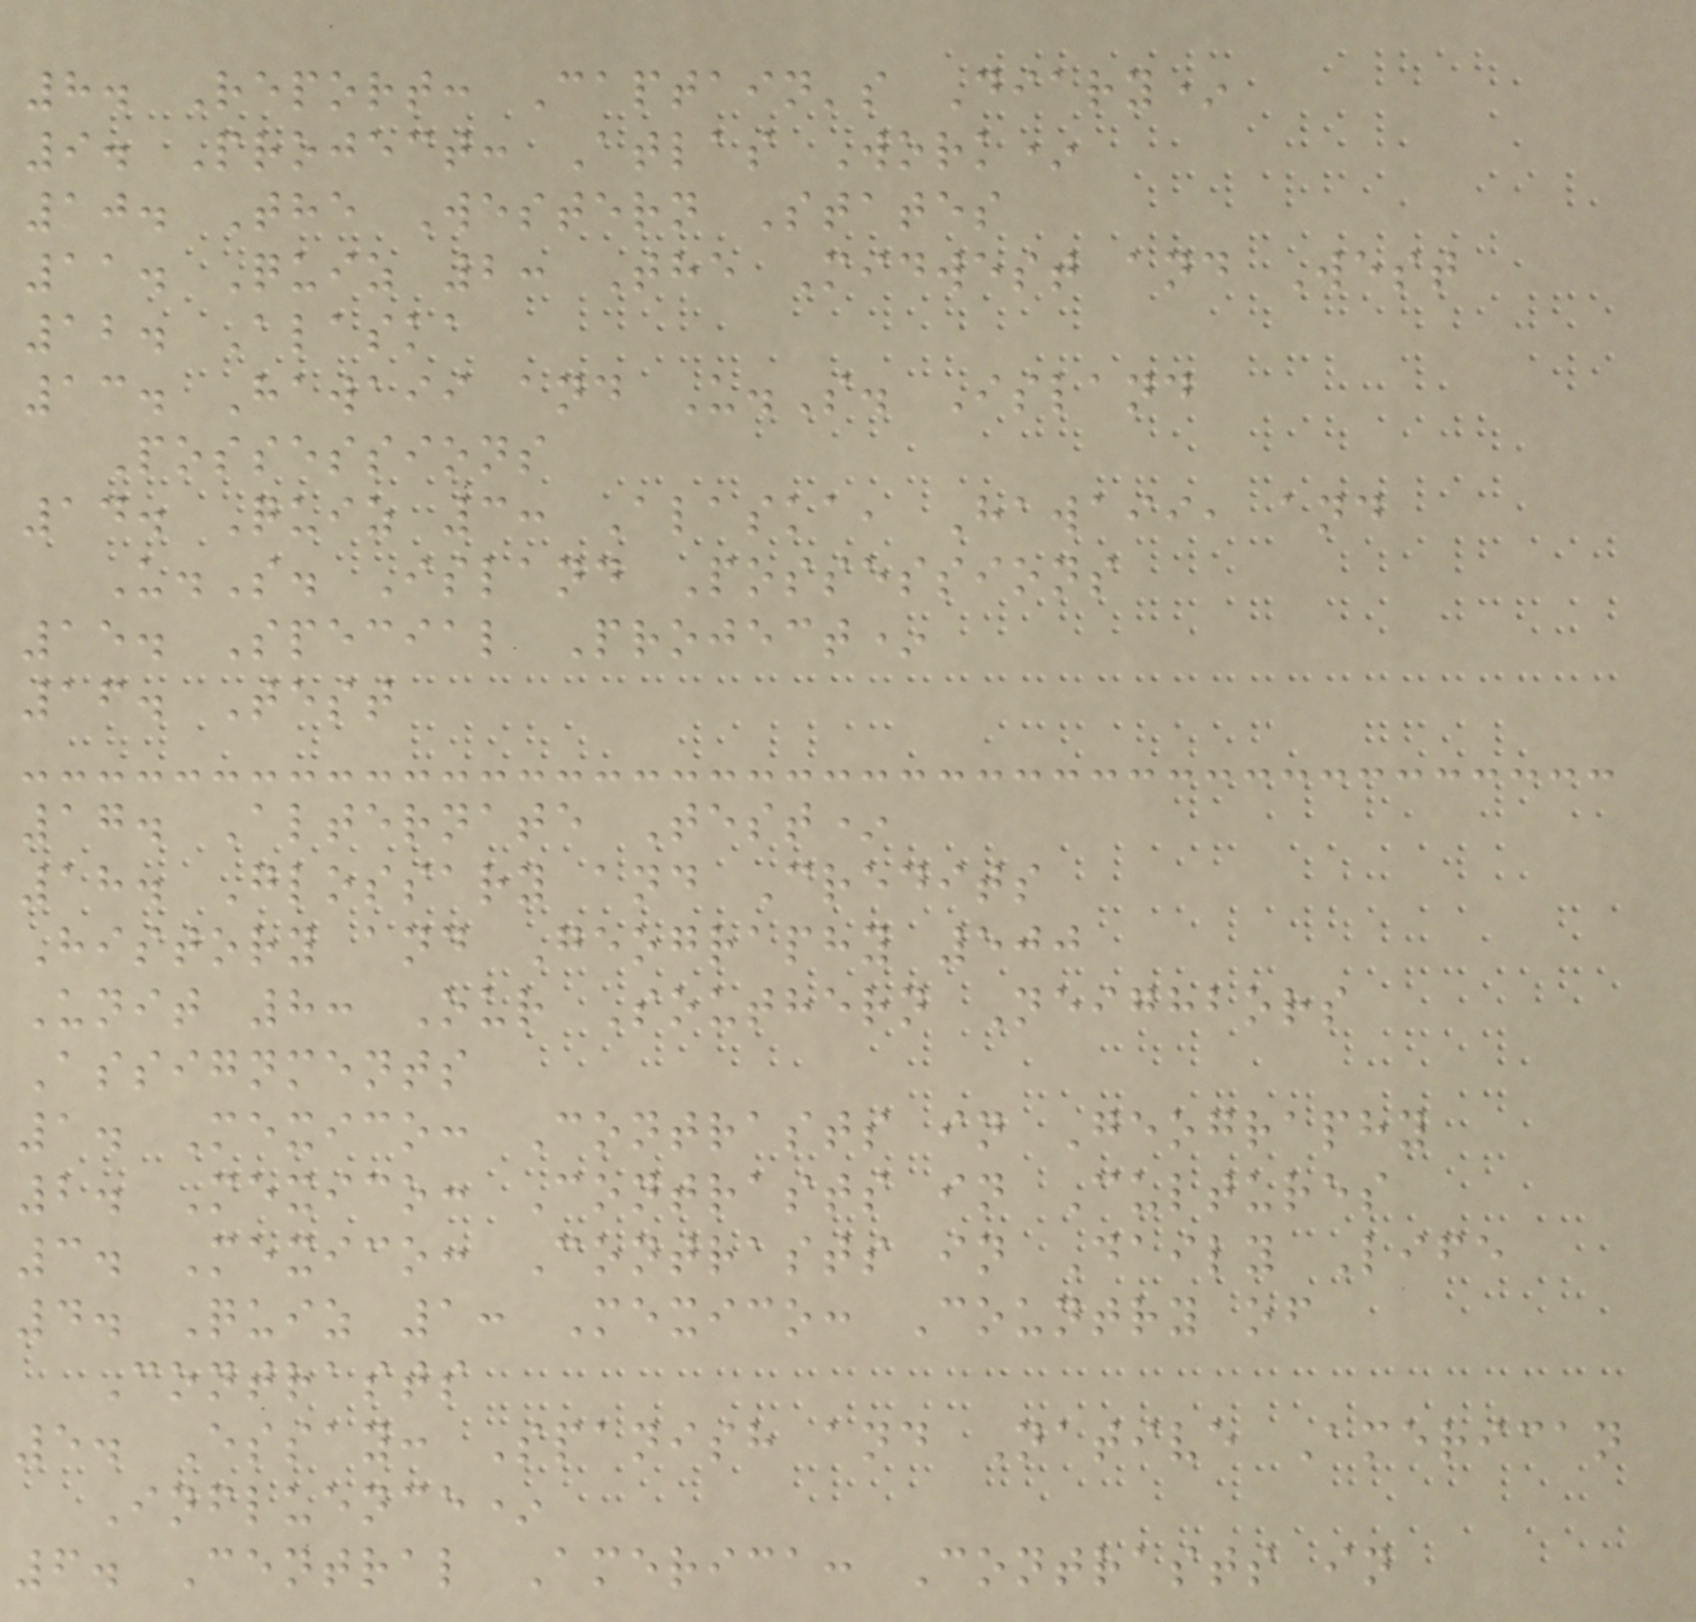8. Report: Captain's Diary*
9. Project: Atlas Work*
10. The Western States
11. Quiz 2: The Midwest and West
12. Alaska
13. Hawaii and U.S. Island
Possessions
14. Quiz 3: Alaska, Hawaii, and
U.S. Island Possessions
15. Special Project*
16. Test
17. Alternate Test*
18. Glossary and Credits
History and Geography 500
Unit 8: Our Southern Neighbors
Assignments
1. Mexico: Contrasts in Geography
2. Mexico: Contrasts in Cultures
3. Mexico: Contrasts in Daily Life
4. Quiz 1: Mexico: Country of
Contrasts
5. Essay: Spanish and Native American
Influence*
6. Central America: Contrasts in
